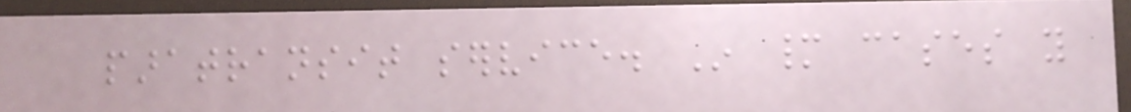paratransit service. In many cases you
